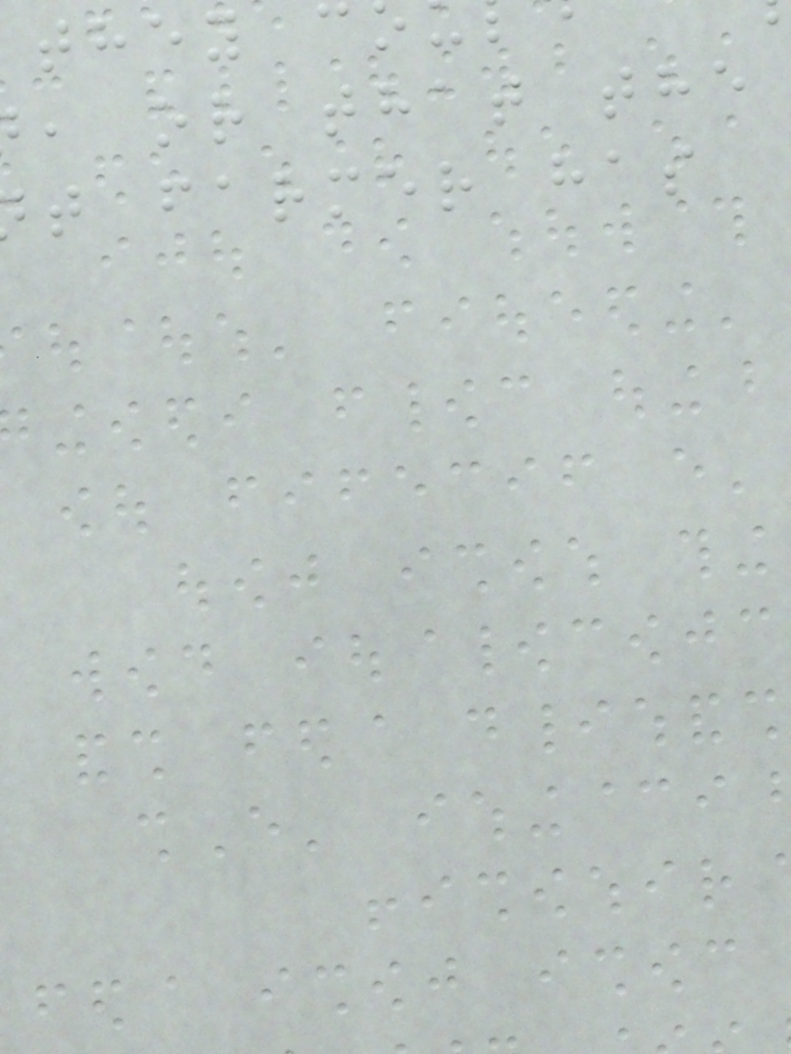they c
, or that the
t farmer has
